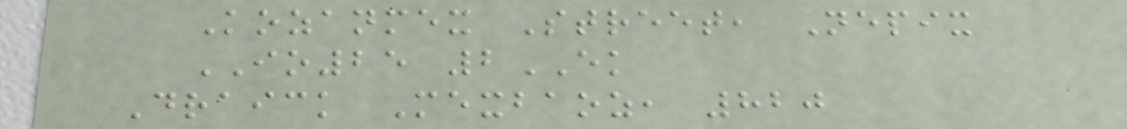Kozanmex Street, Nepix
IO25 2EK
Draick Mexbaoz, 820
